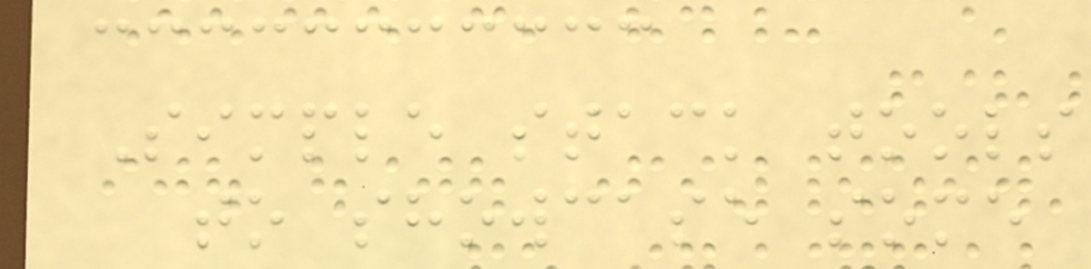Simple stack tools
to showcase some
